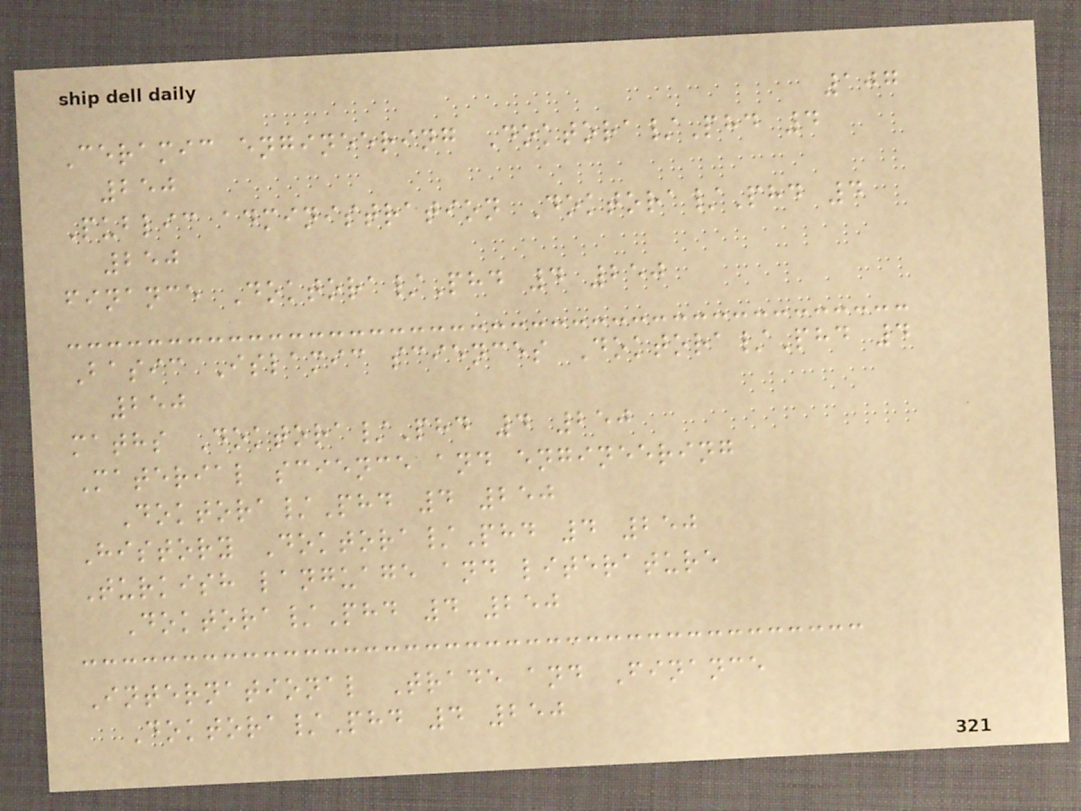107
Ceramic engineering Doktora/Phd 4
250
Public administration Doktora/Phd 4
250
finance Doktora/Phd 4 250
Basic Islamic sciences Doktora/Phd 4
250
maths Doktora/Phd 4 250
Material science and engineering
Doktora/Phd 4 250
History Doktora/Phd 4 250
Turkish language and literature
Doktora/Phd 4 250
International Trade and Finance
Doktora/Phd 4 250
